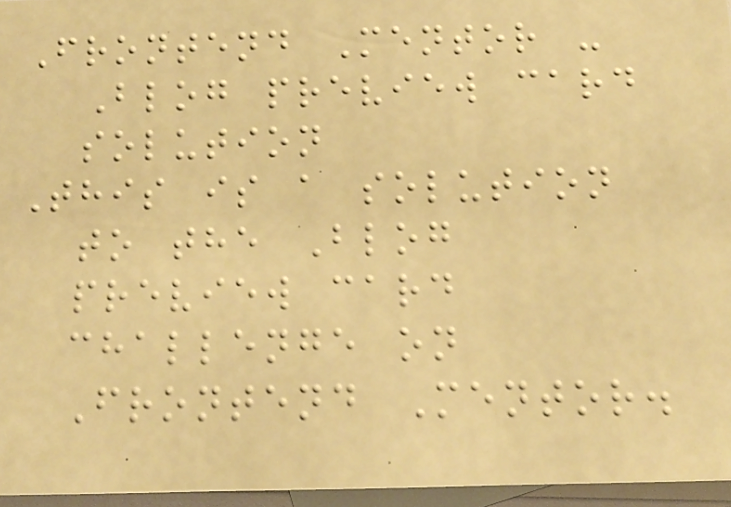Frontend Mentor -
Blog preview card
solution
This is a solution
to the Blog
preview card
challenge on
Frontend Mentor.
